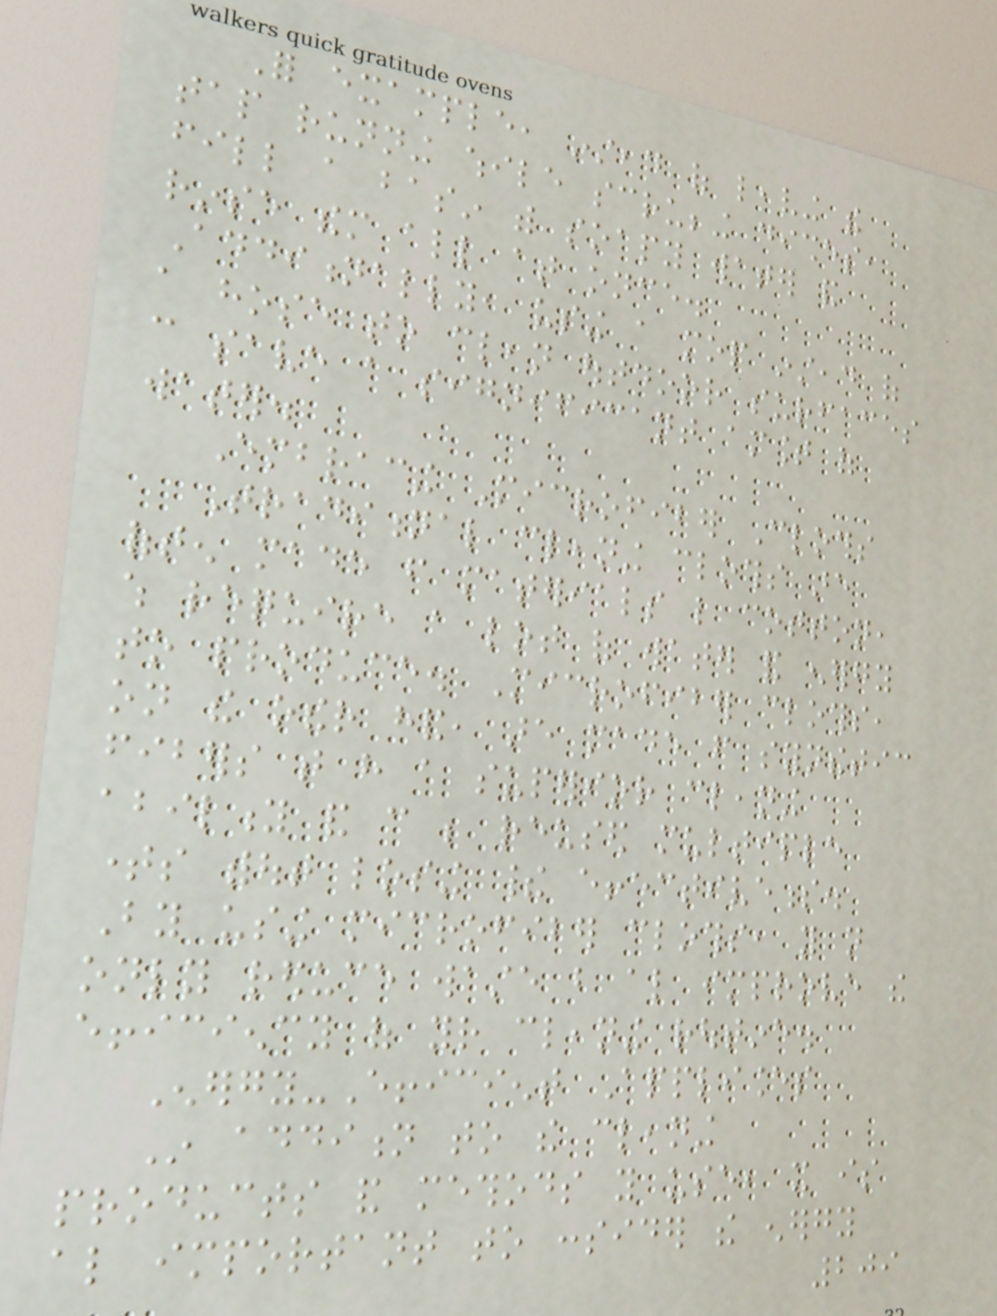For example, instead of leaving the
tap running while scrubbing dishes,
fill a basin with soapy water and
rinse them all at once.
Additionally, using a mop instead of
a hose to clean outdoor surfaces
can save a significant amount of
water.
Embracing Microfiber Cloths
Traditional cleaning cloths are
often made from materials like cotton,
which require a lot of water and energy
to produce. Microfiber cloths,
on the other hand, are made from synthetic
fibers that have a superior cleaning
ability and can be reused multiple
times without losing their effectiveness.
By using microfiber cloths, you not
only reduce waste but also improve the
efficiency of your cleaning routine.
Energy-Efficient Appliances
In addition to the cleaning
products and methods you use, it is
also important to consider the energy
209
